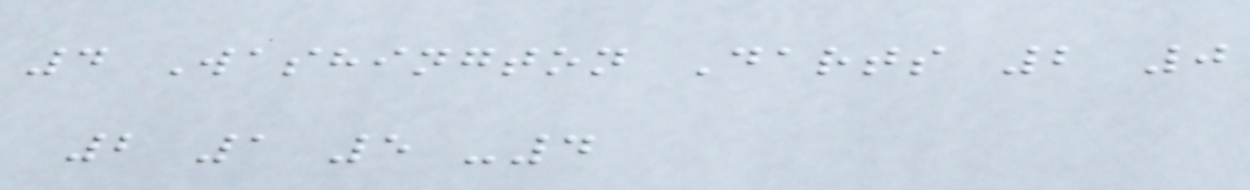4 Washington Darts 2 0
2 1 5 -4
